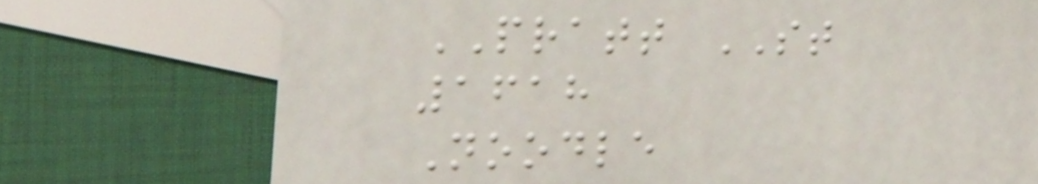PRATT ST
1618
Noodle
